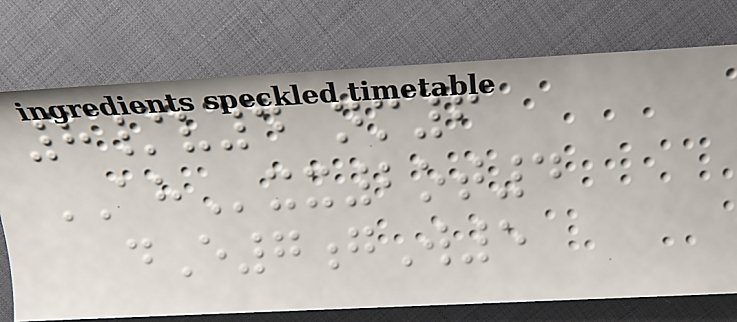8/v4 nm6
AHxx2ot4
dE7gW5
